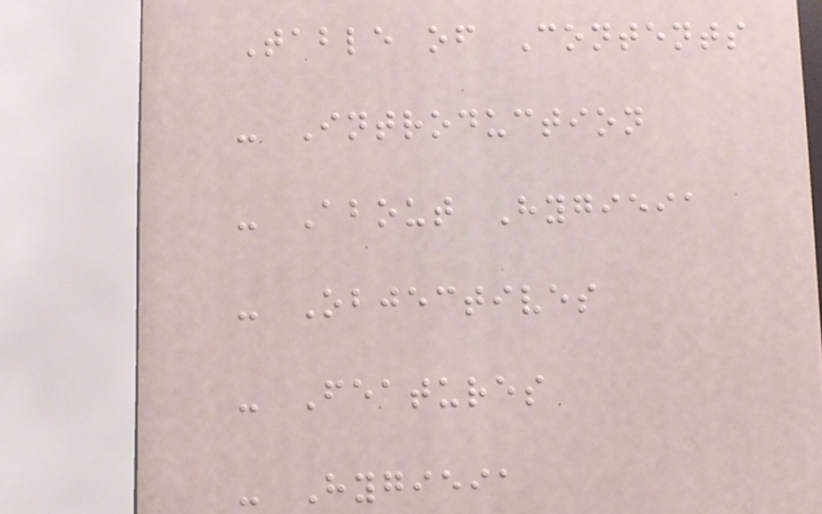Table of Contents
- Introduction
- About Hygieia
- Objectives
- Features
- Hygieia
